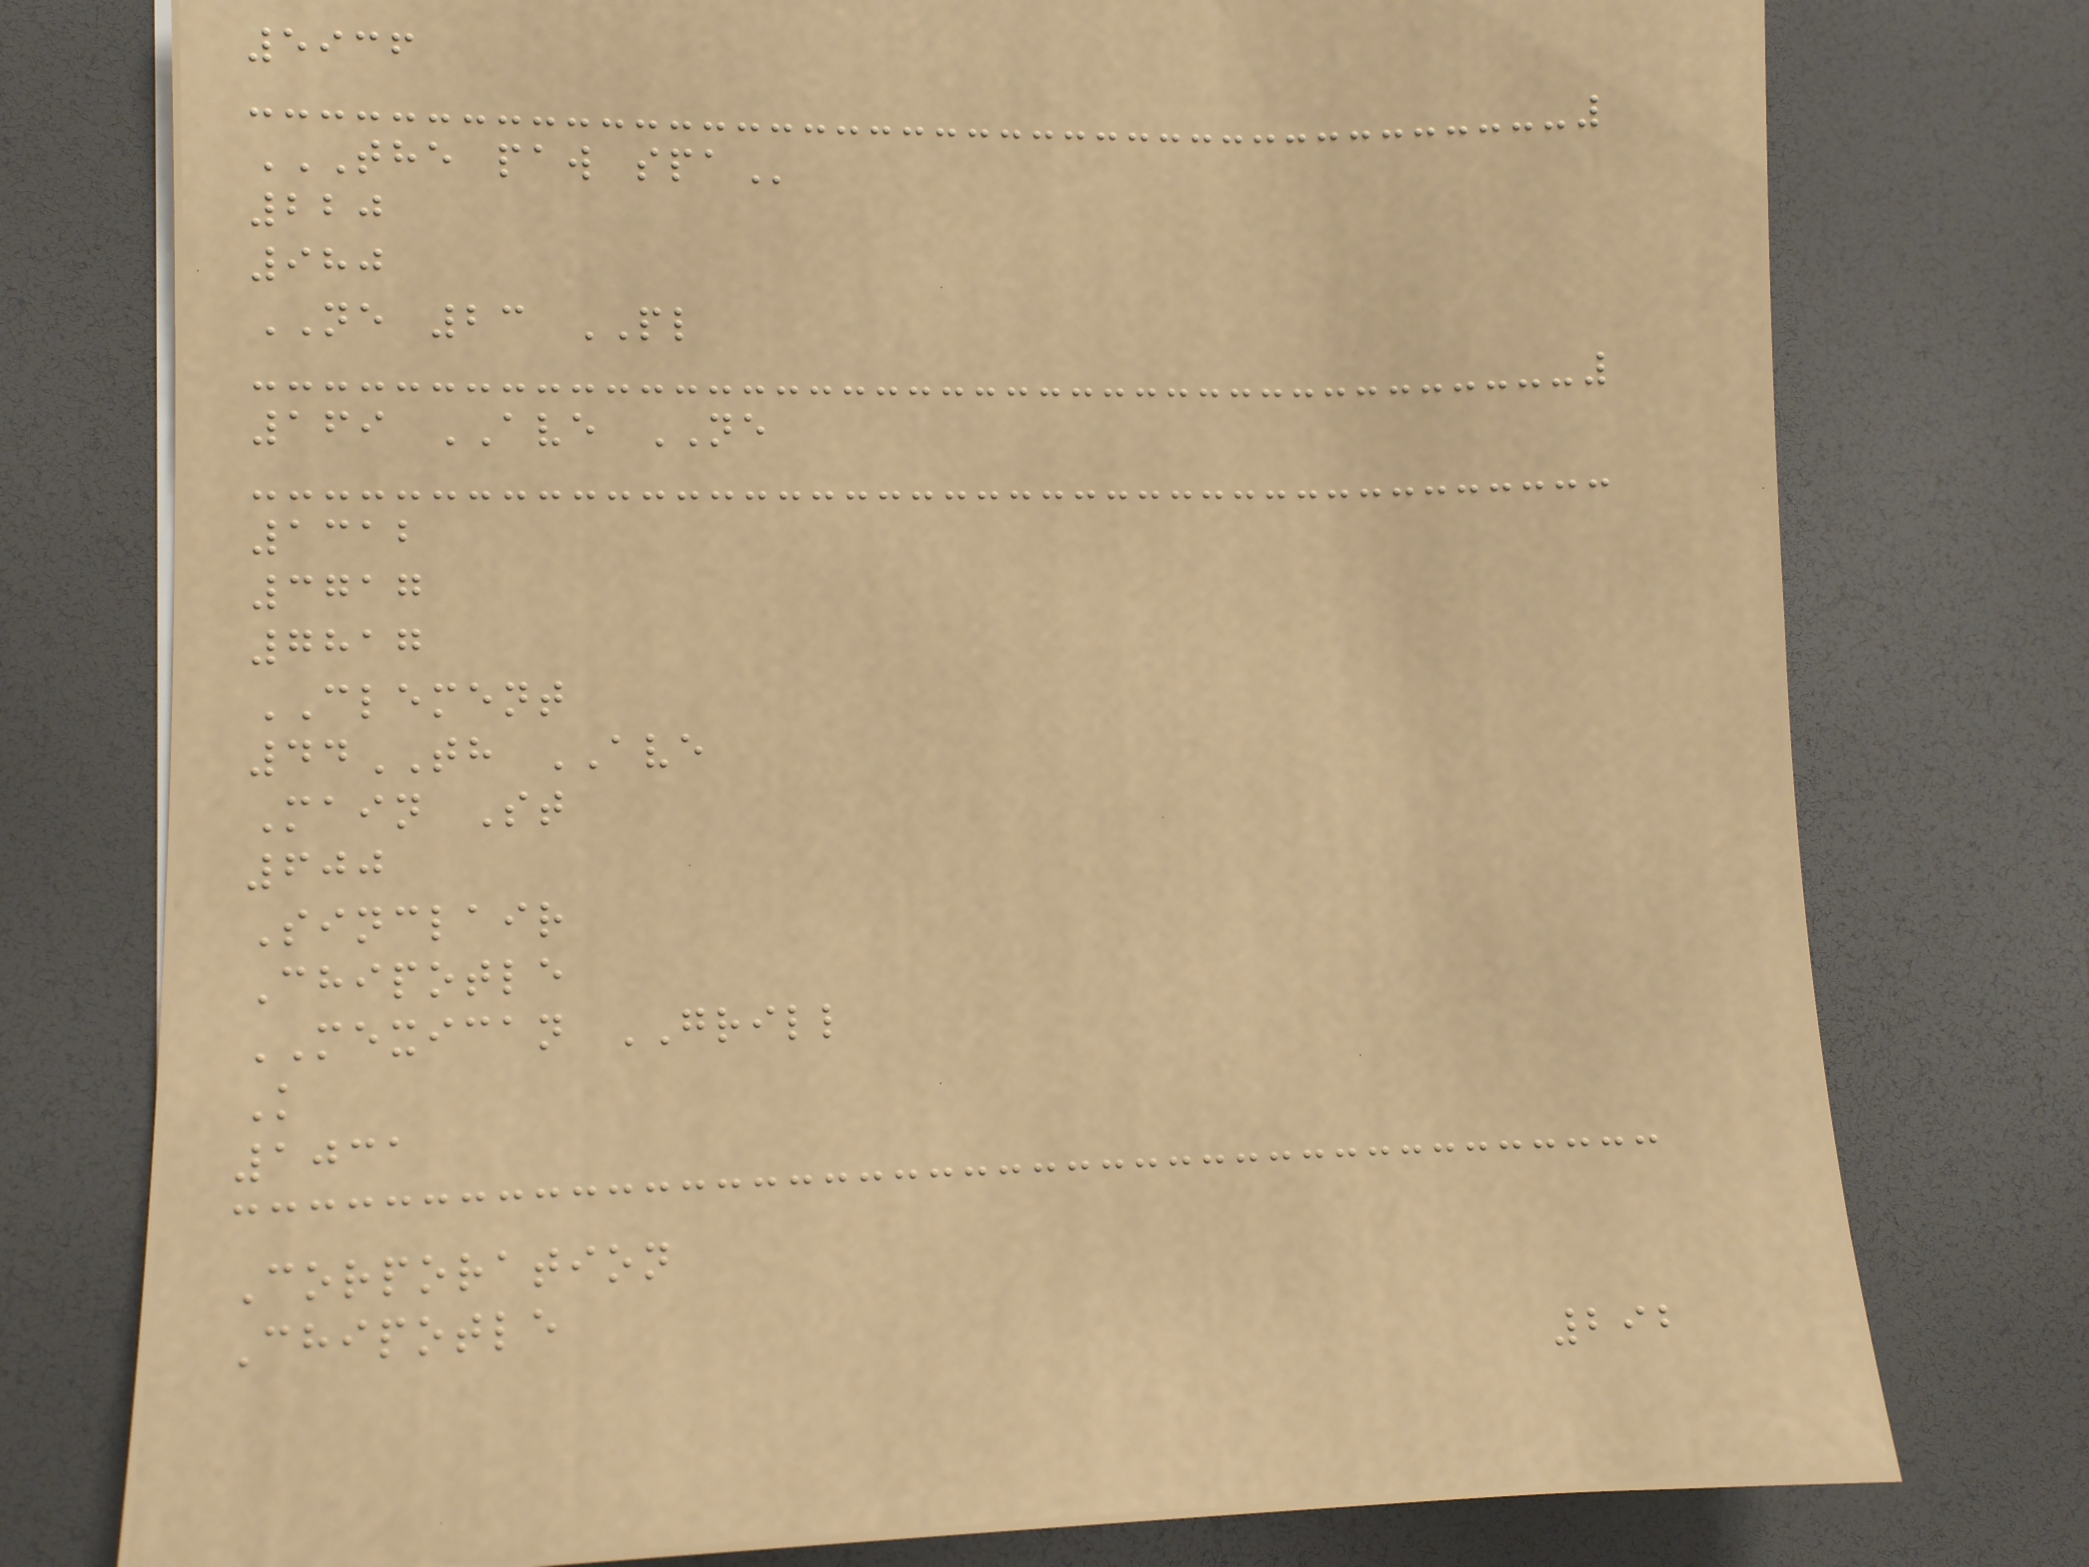5936
THE PAW SPA
220
980
NE 23 PL
169 AVE NE
1312
3717
7817
CLEMENT
44TH AVE
Main St
600
Sinclair
Chipotle
MEXICAN GRILL
K
1031
Corporation
Chipotle
292
